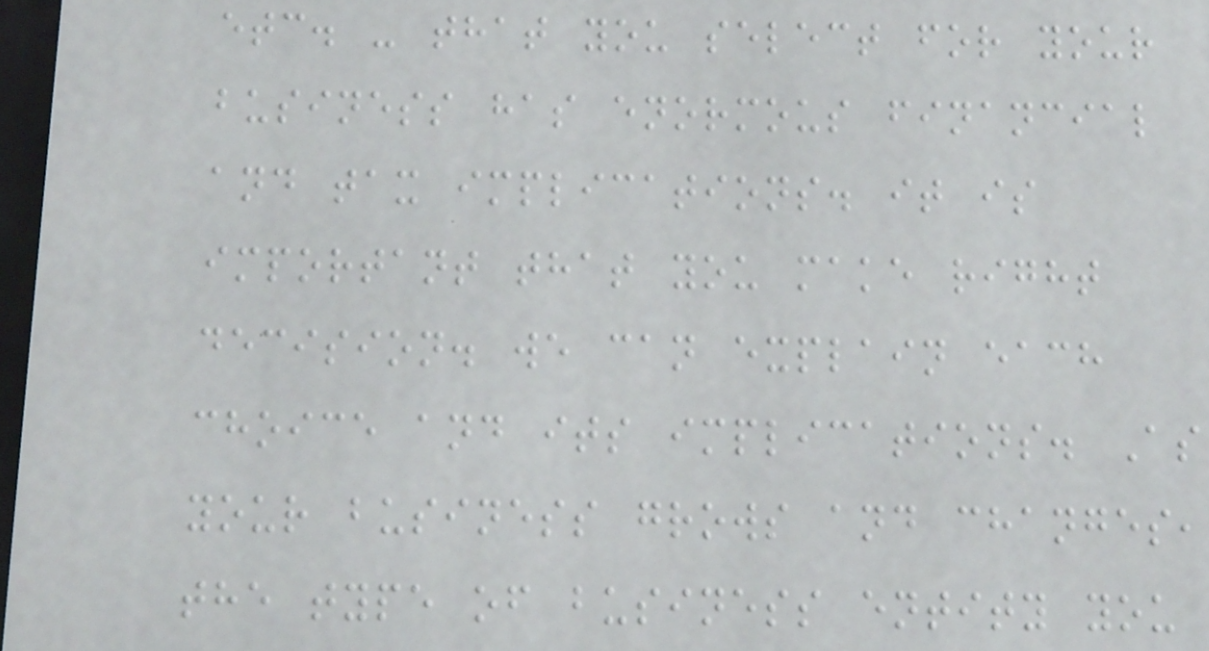etc. - that you select for your
business has enormous financial
and tax implications. it is
important that you make right
decision. we can explain each
choice and its implications. As
your business grows and changes,
the type of business entity you
